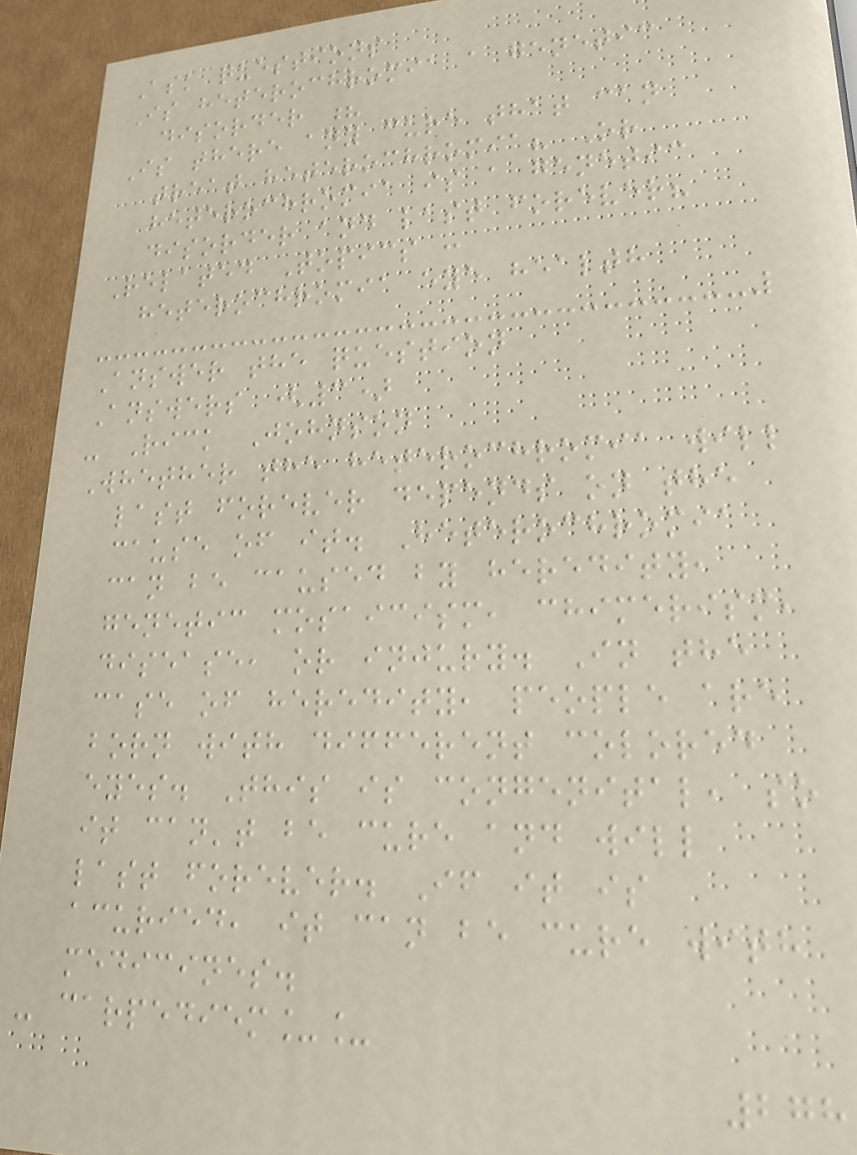Ask questions
Is heterochromia a genetic
disorder ?
Is there any cure that can
treat heterochromia? Or
heterochromia is a genetic
disorder and last forever?
Related Topics :
heterochromia eye health
Answer the question
Answers (3)
- Rick Johnson
Whether the heterochromia will
last forever depends on the
cause of it. Heterochromia
can be caused by heredity,
genetic mosaicism, chimerism,
disease, or injury. In the
case of heredity, people are
born with different colored
eyes. This is congenital, so
it can't be cure and will
last forever. If it is
acuried, it can be cure with
medicines.
- carpediem__
278
